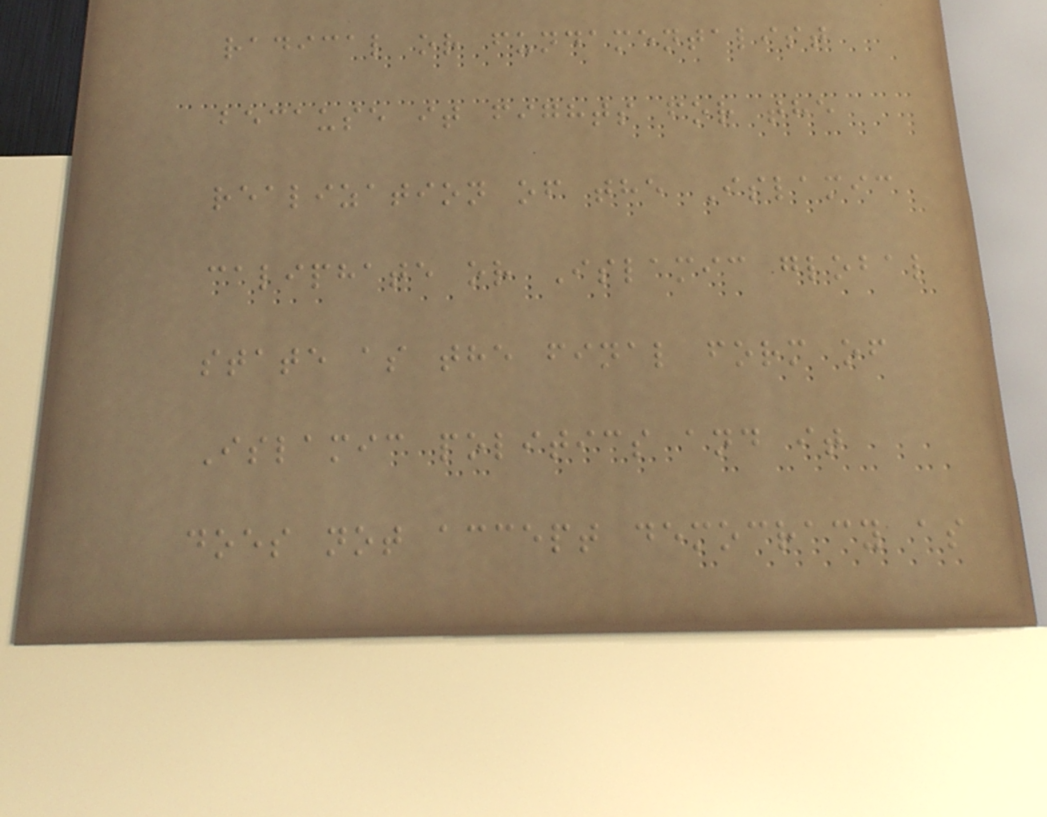radical or fundamentalist
because it fights for the
realization of the Islamic
caliphate or Islamic global
state as the final form of
Islamic politics and it
does not accept democracy as
